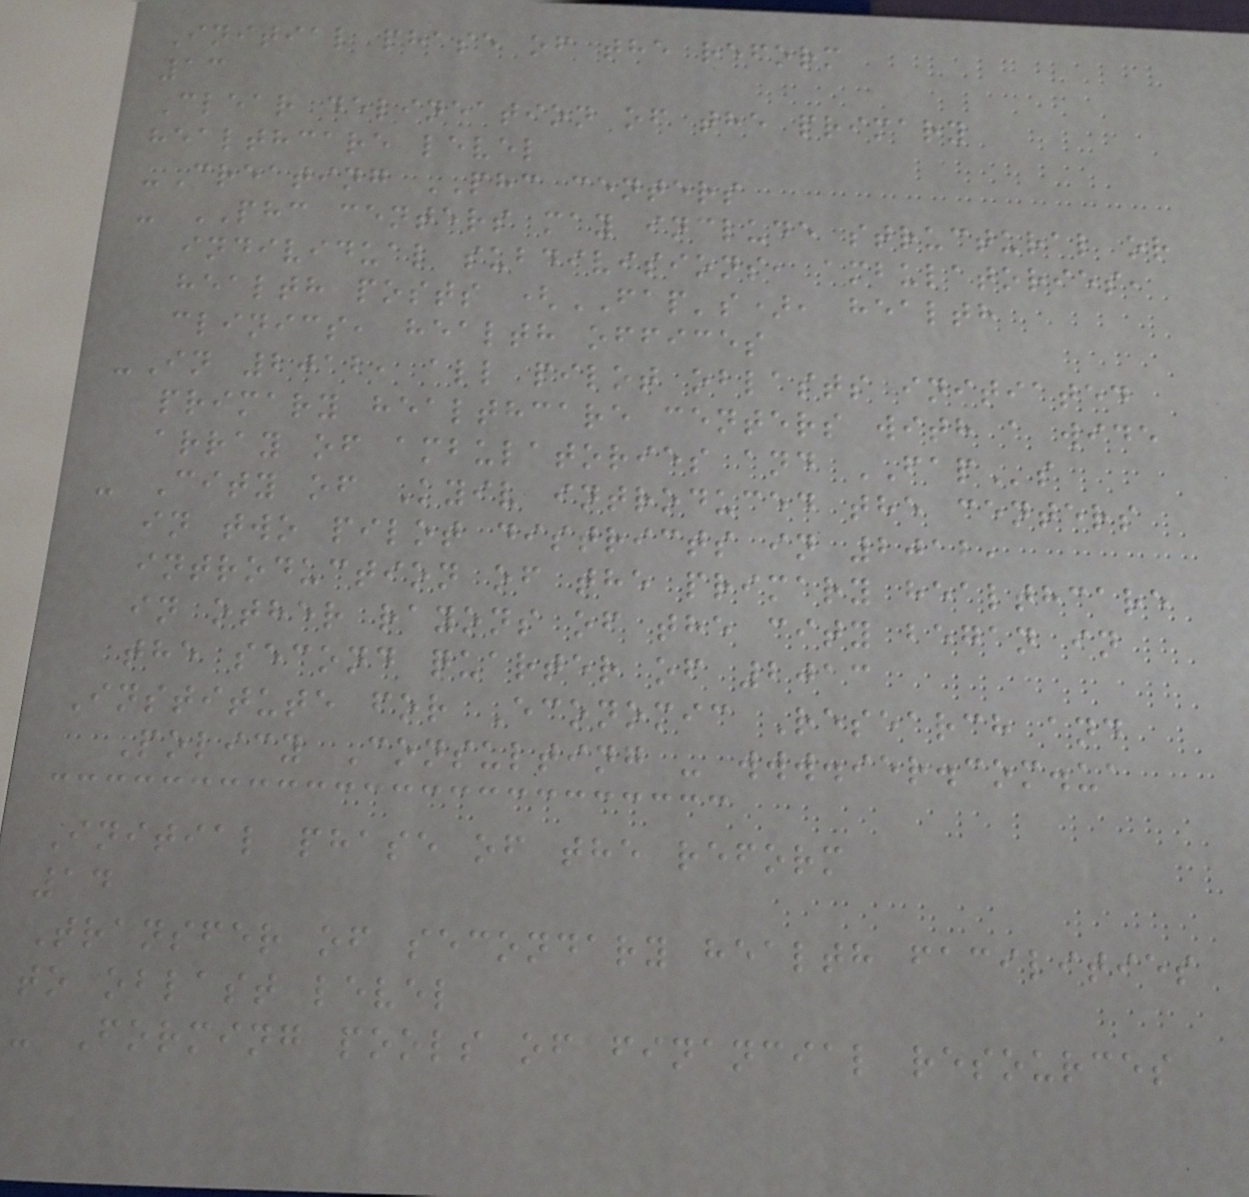Initial phase of the reform
13
Clear delineation of the primary
healthcare level
-Creating PHC centers
- PHC centers may include structural or
individual subdivisions, ambulatories,
health posts (FAP's), health
clinics, health offices
-In 2012, all pilot oblasts initiated
primary healthcare centers with a wide
array of ambulatories and FAPs
- City of Kyiv introduced the centers
in two pilot districts in 2012,
introduction of the primary healthcare
in other rayons of the city began in
the second quarter of 2013
Institute for Economic Research and
Policy Consulting - www.ier.com.ua
Initial phase of the reform
14
Transfer of secondary health facilities
to oblast level
- Forming pools of financial resources
